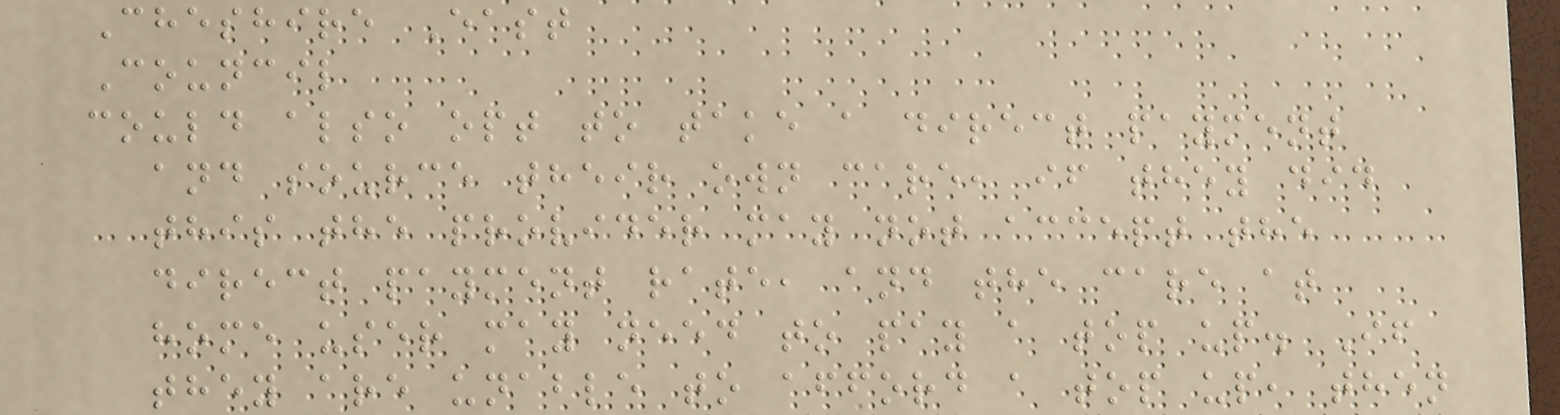Cheshire East
Council
could also opt to take a direct payment
and source their own care, if they did
this the provider may not accept the
direct payment rate, and the care at
home user may need to pay a top up. If
they are unable to afford a top up, then
